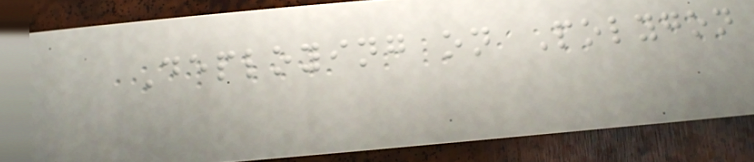Deploying on Polygon
